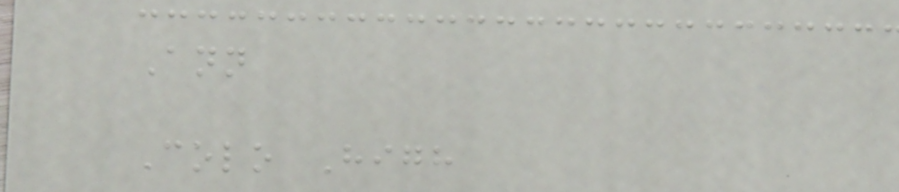Ann
Colo High
